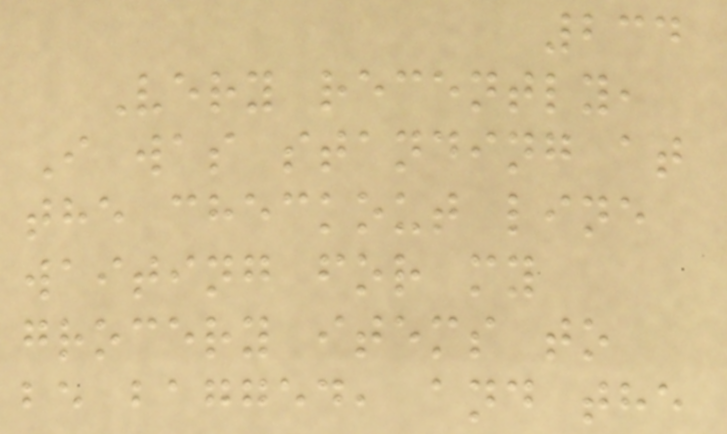234
Very recently,
I was standing at
the checkout line
waiting for my
grocery items to
be bagged, and the
